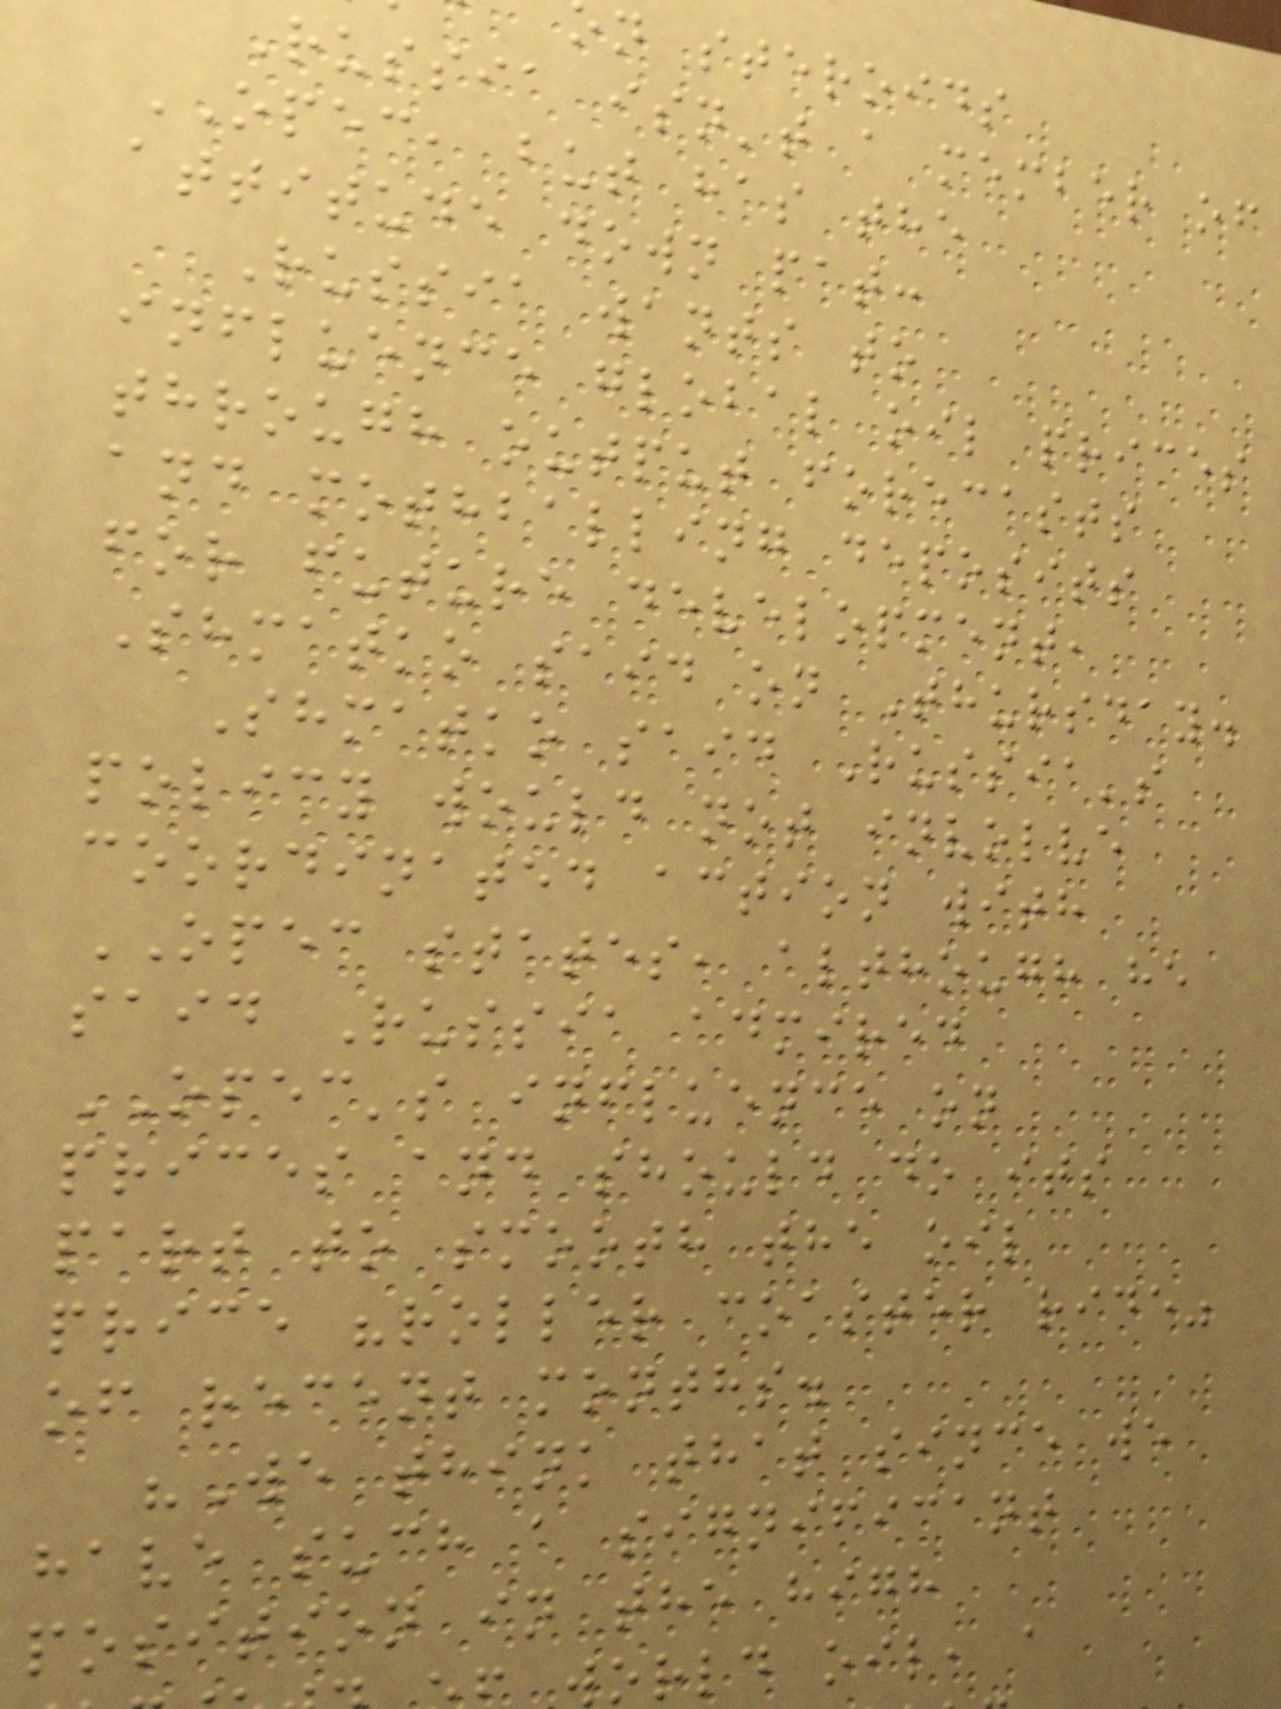n steroids
Russia isn't a member of
OPEC, but has the
attitude down pat:
Russia wants to
influence global oil prices
through output forecasts
and mothballing deposits
for future development,
Shmatko said on Thursday.
Shmatko said Russia's
policy would not involve
coordinated action with
OPEC states, although he
said Russia admired
OPEC's influence on
prices and should do its
part to smooth the oil
price "roller coaster ride"
of recent months.
"We think that since we
have such a significant
position in the high
world oil, a
